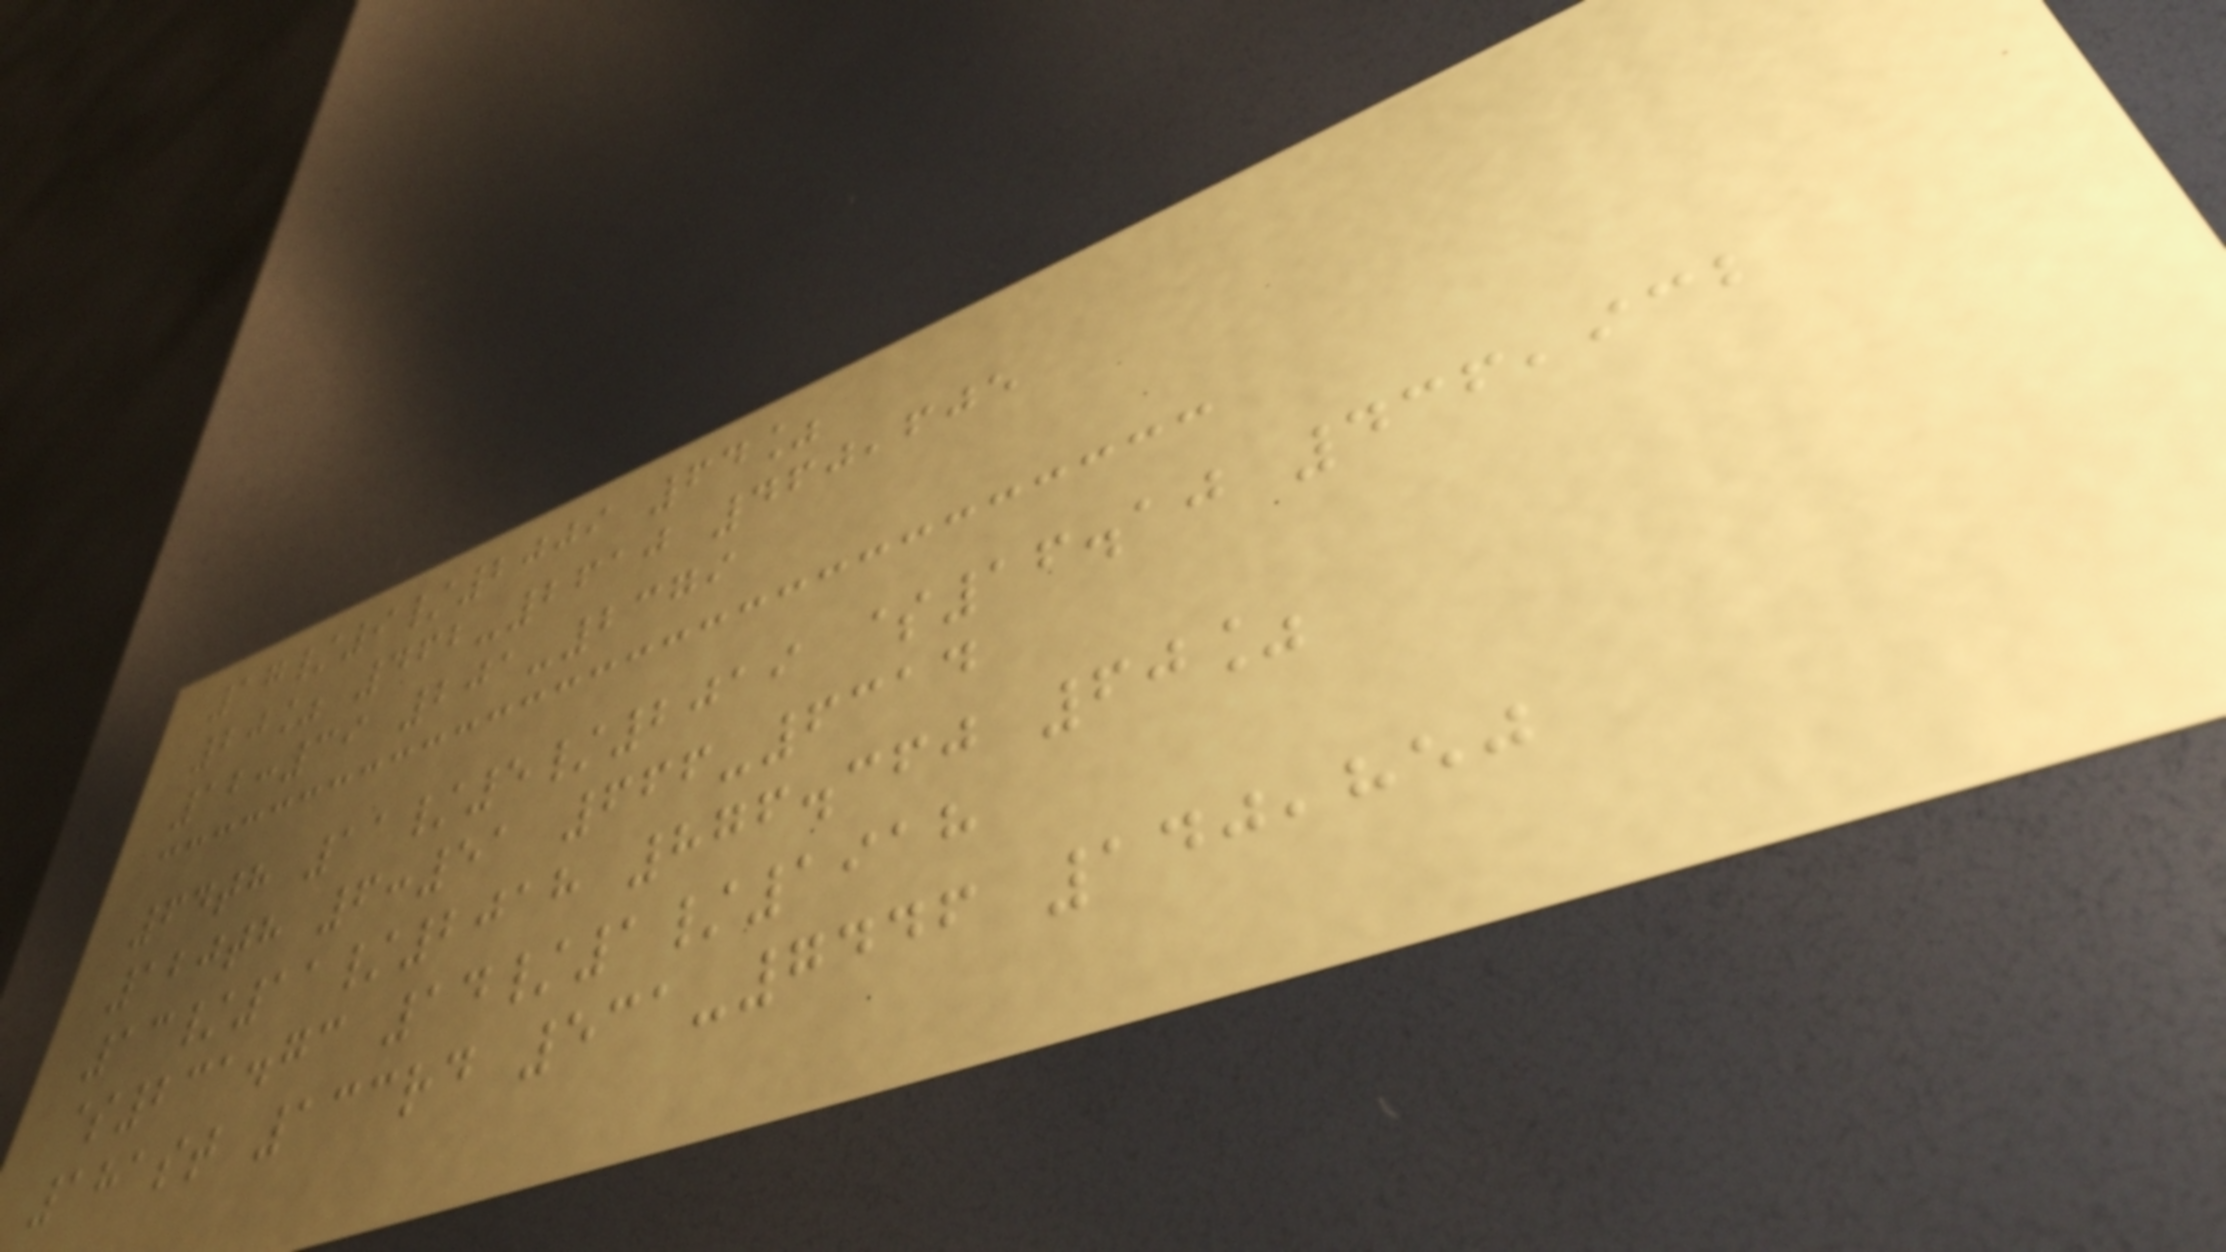17/9/2009 64%
20% 462-2610 460,605
12:39 201-2379
64th 11/5/2019 $16.10 436,932
120th 6:51 666-6314
13/11/2018 876.360 60%
$231.73 14/1/1918
181st 133rd 531-7446 140,850
